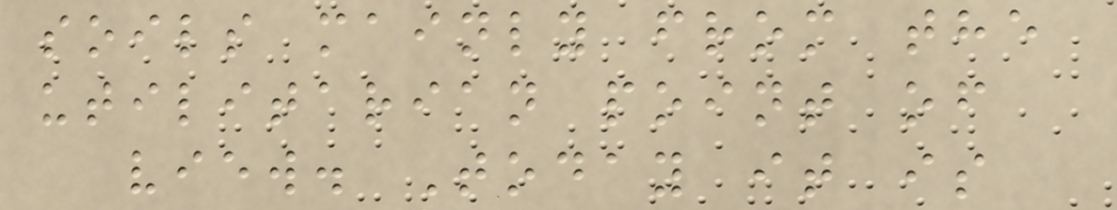soils mainly from the
utilitarian point of
view. Today it is
